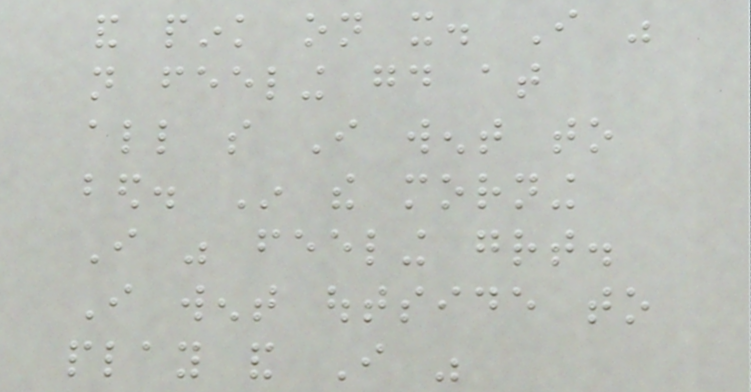and pink on it. I was
not feeling good at
all so I went to
bed. In the morning
I was feeling great.
I went outside to
play and I was
